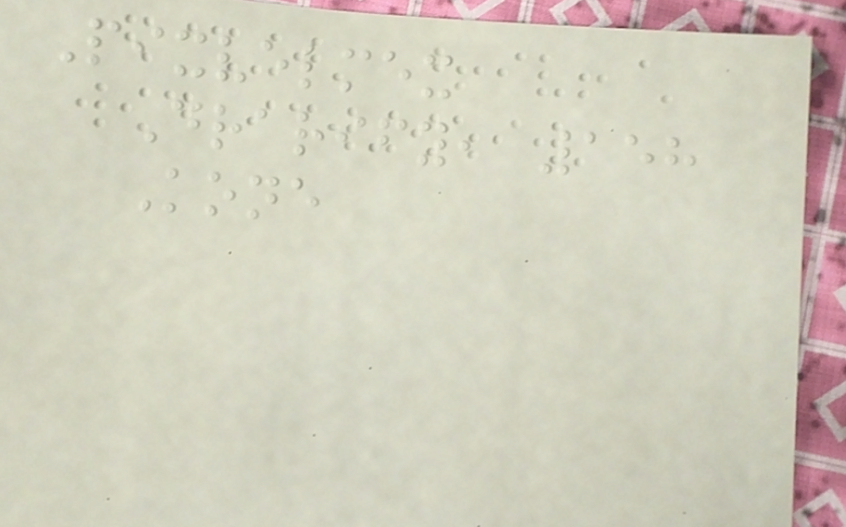Pixvelmex
Drarify, 158
Kone
